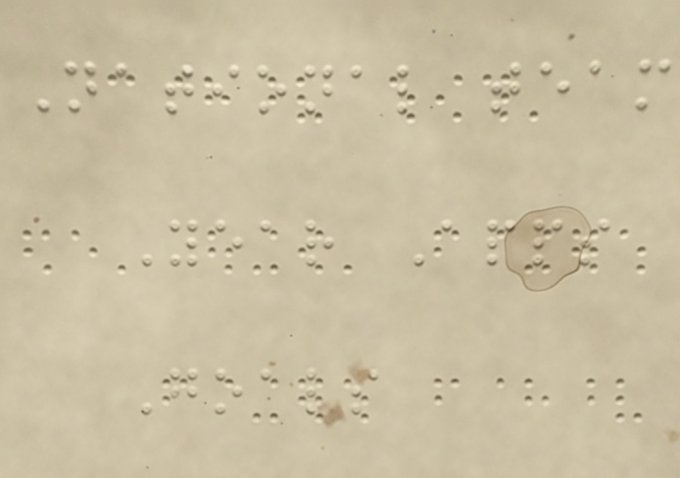National team
Year Apps
Goals
